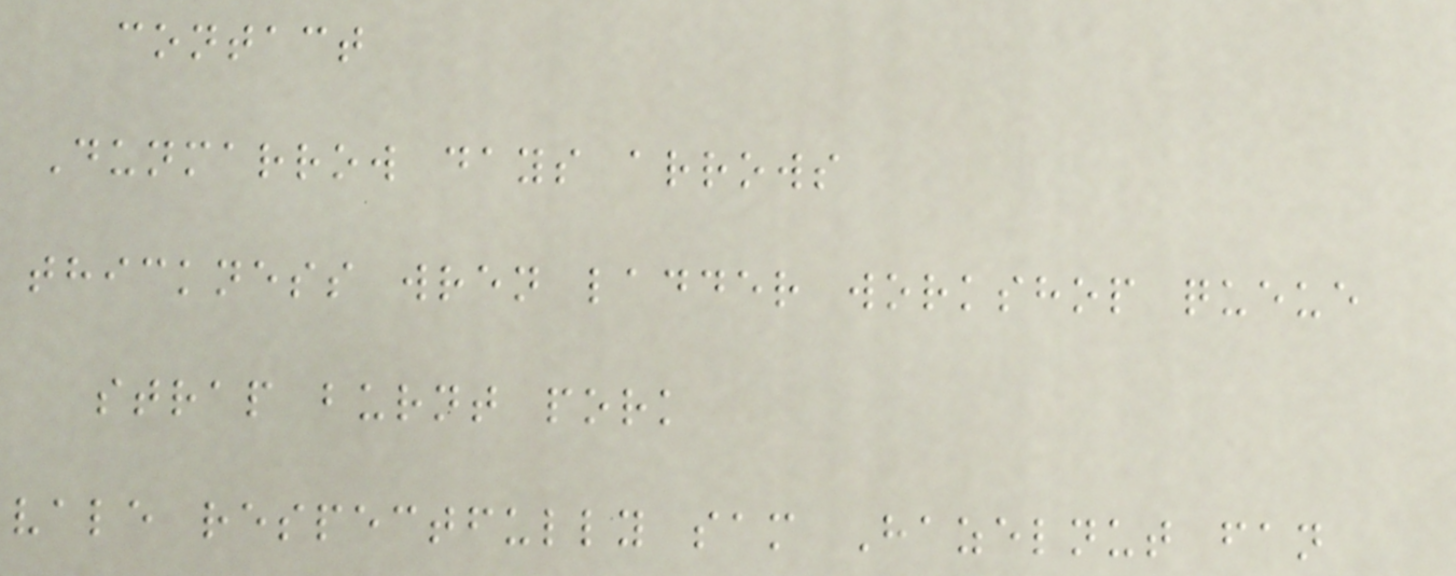contact
Dunmarrow days arrows
thickness wren ladder workshop queue
strap burnt pork
vale respectfully sam Hazelnut fan
